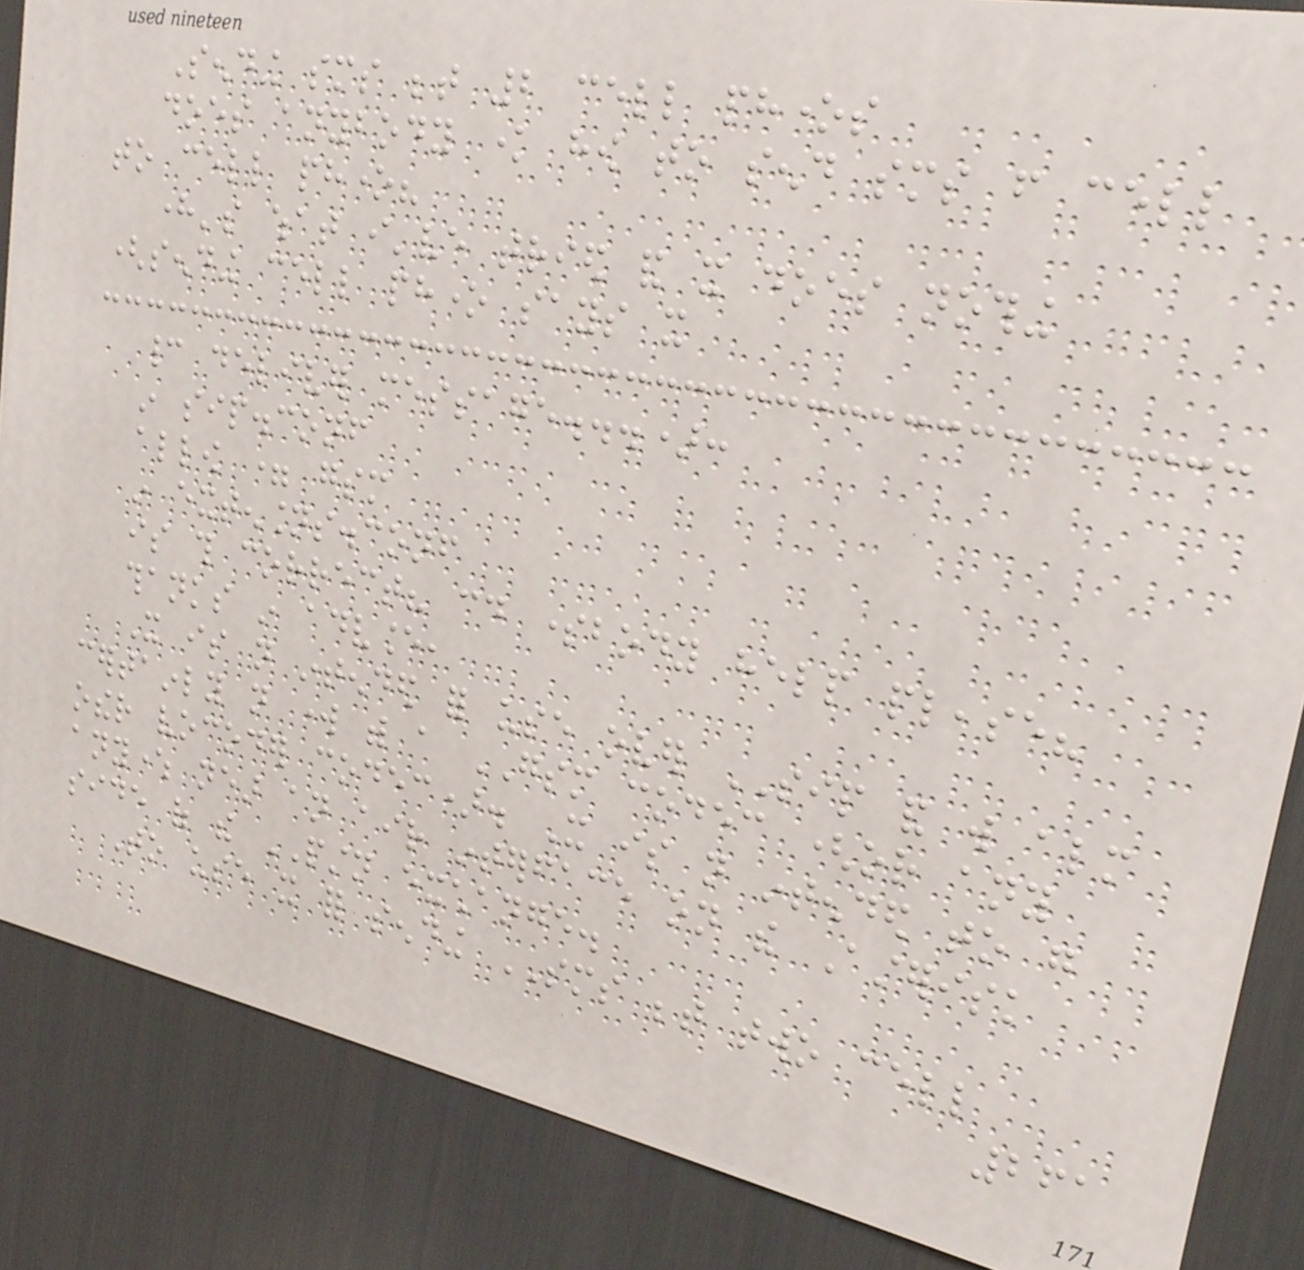Sending sms between 2 cell phones
does anybody know how to send sms from cell
to cell phone?
here's what i've tried and it does nothing
(sending cell phone says it
cannot deliver message...):
in sip.conf
allow = gsm
in extensions.conf
is this correct? could somebody help please?
thanks in advance,
It is not intended for use over SIP and will almost
certainly not work with a GSM codec (or any
other vocoder codec). It is not intended to go
anywhere near an air interface on the Asterisk
side of the PSTN exchange.
To use it for sending SMS between two cell
261
